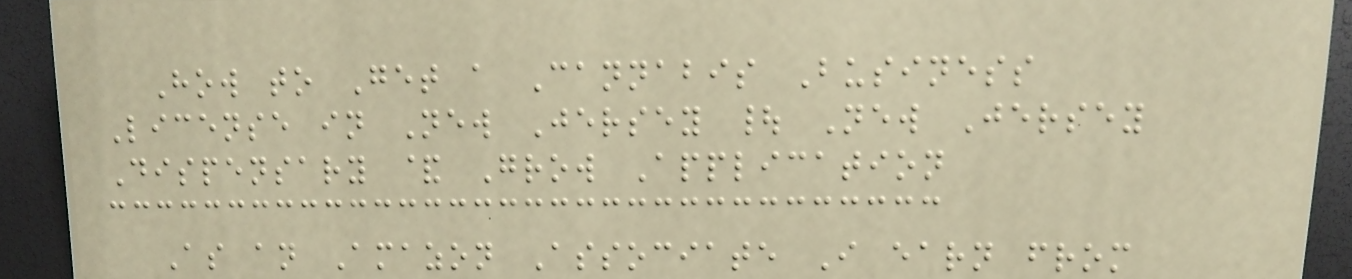How to Get a Cannabis Business
License in New Jersey | New Jersey
Dispensary & Grow Application
As an Amazon Associate I earn from
